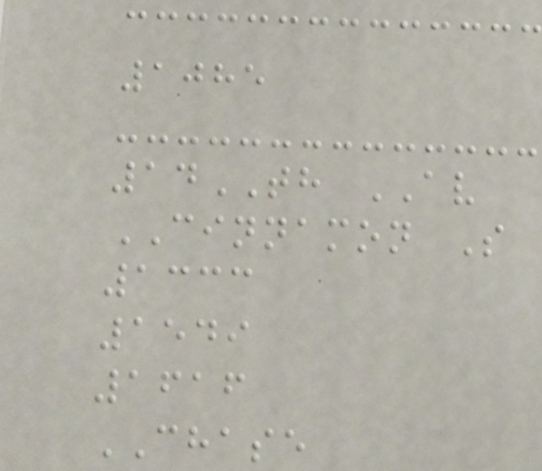1085
14TH AV
CINNAMON S
1333
1549
1616
CHASE
